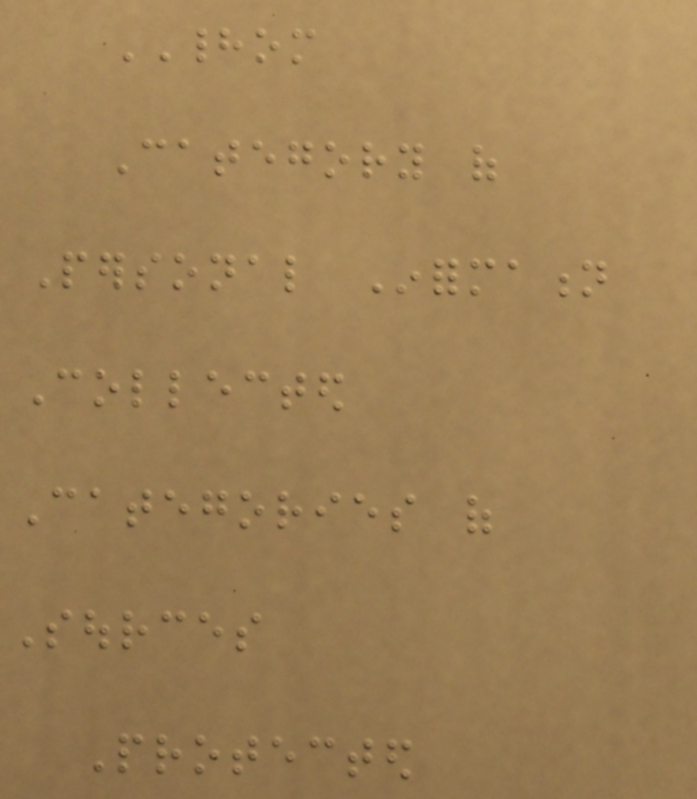HADOM
Category of
Personal Information
Collected
Categories of
Sources
Protected
